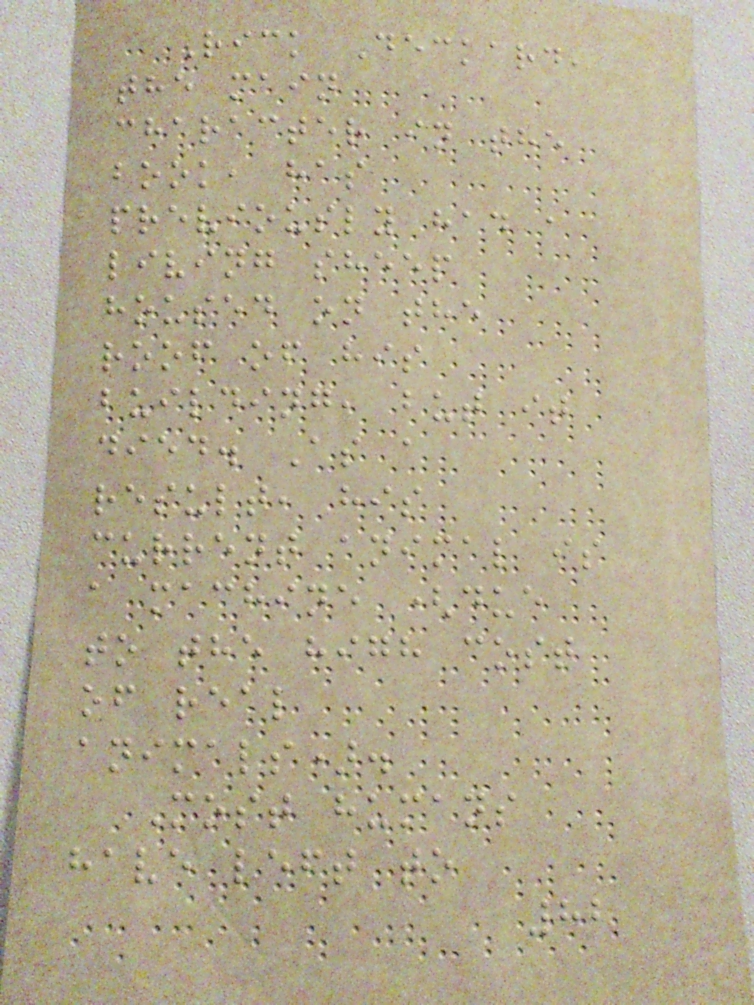Rick Deckard,
the main
character in the
book, has
previously had a
living sheep
housed on the
roof of his
building, but it
died. As a
result, his
current animal is
a machine (due
to the high cost
of real
animals).
Most humans
have left to
82
